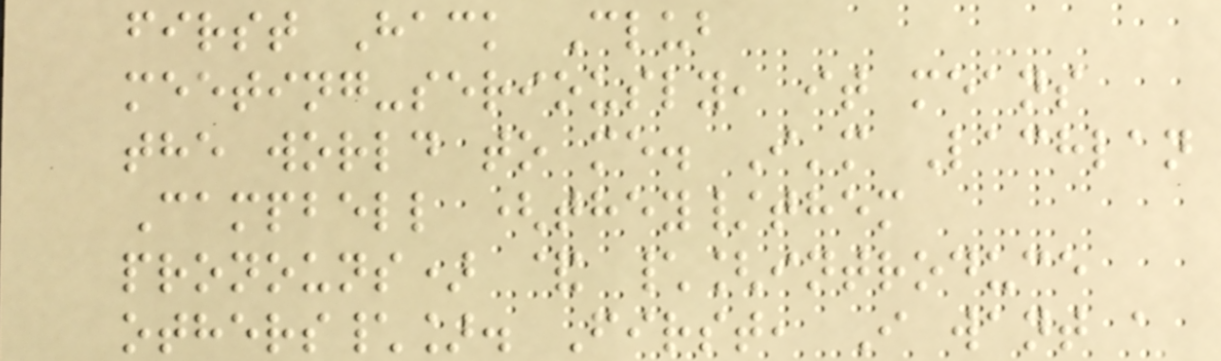first Hack Club
meeting-seriously, it means
the world to me. I'm Lachlan
Campbell (they/them
pronouns) & \[introduce
others\]. First, I want a
